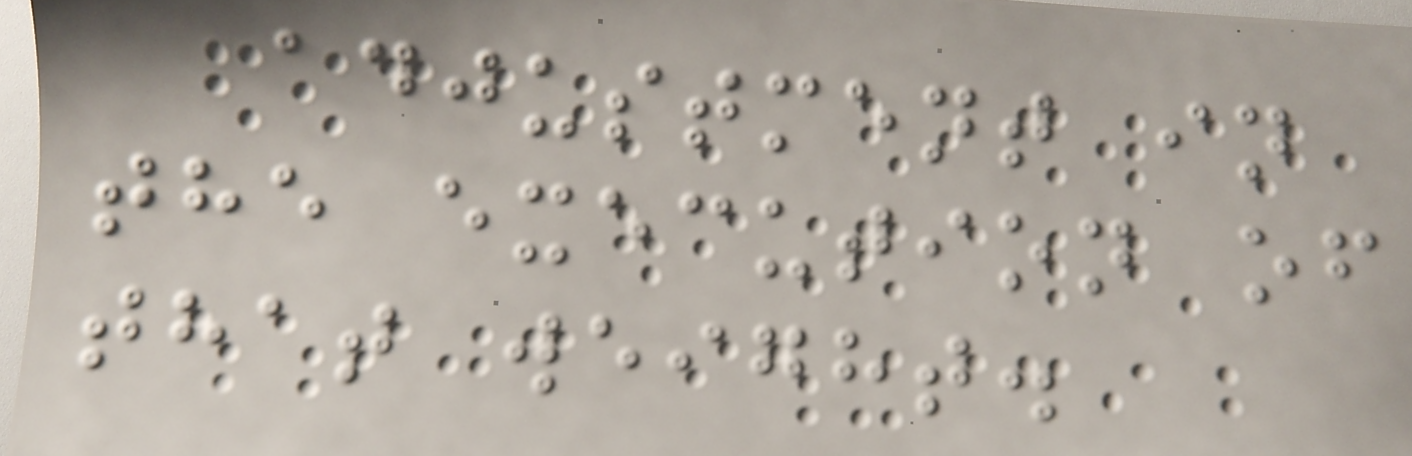adjustment in
the execution of
that weight.
